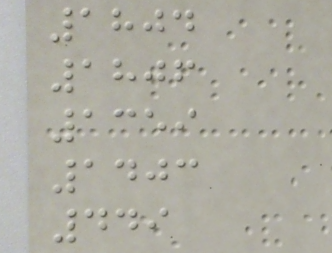1804
1806
1359
1403
449
